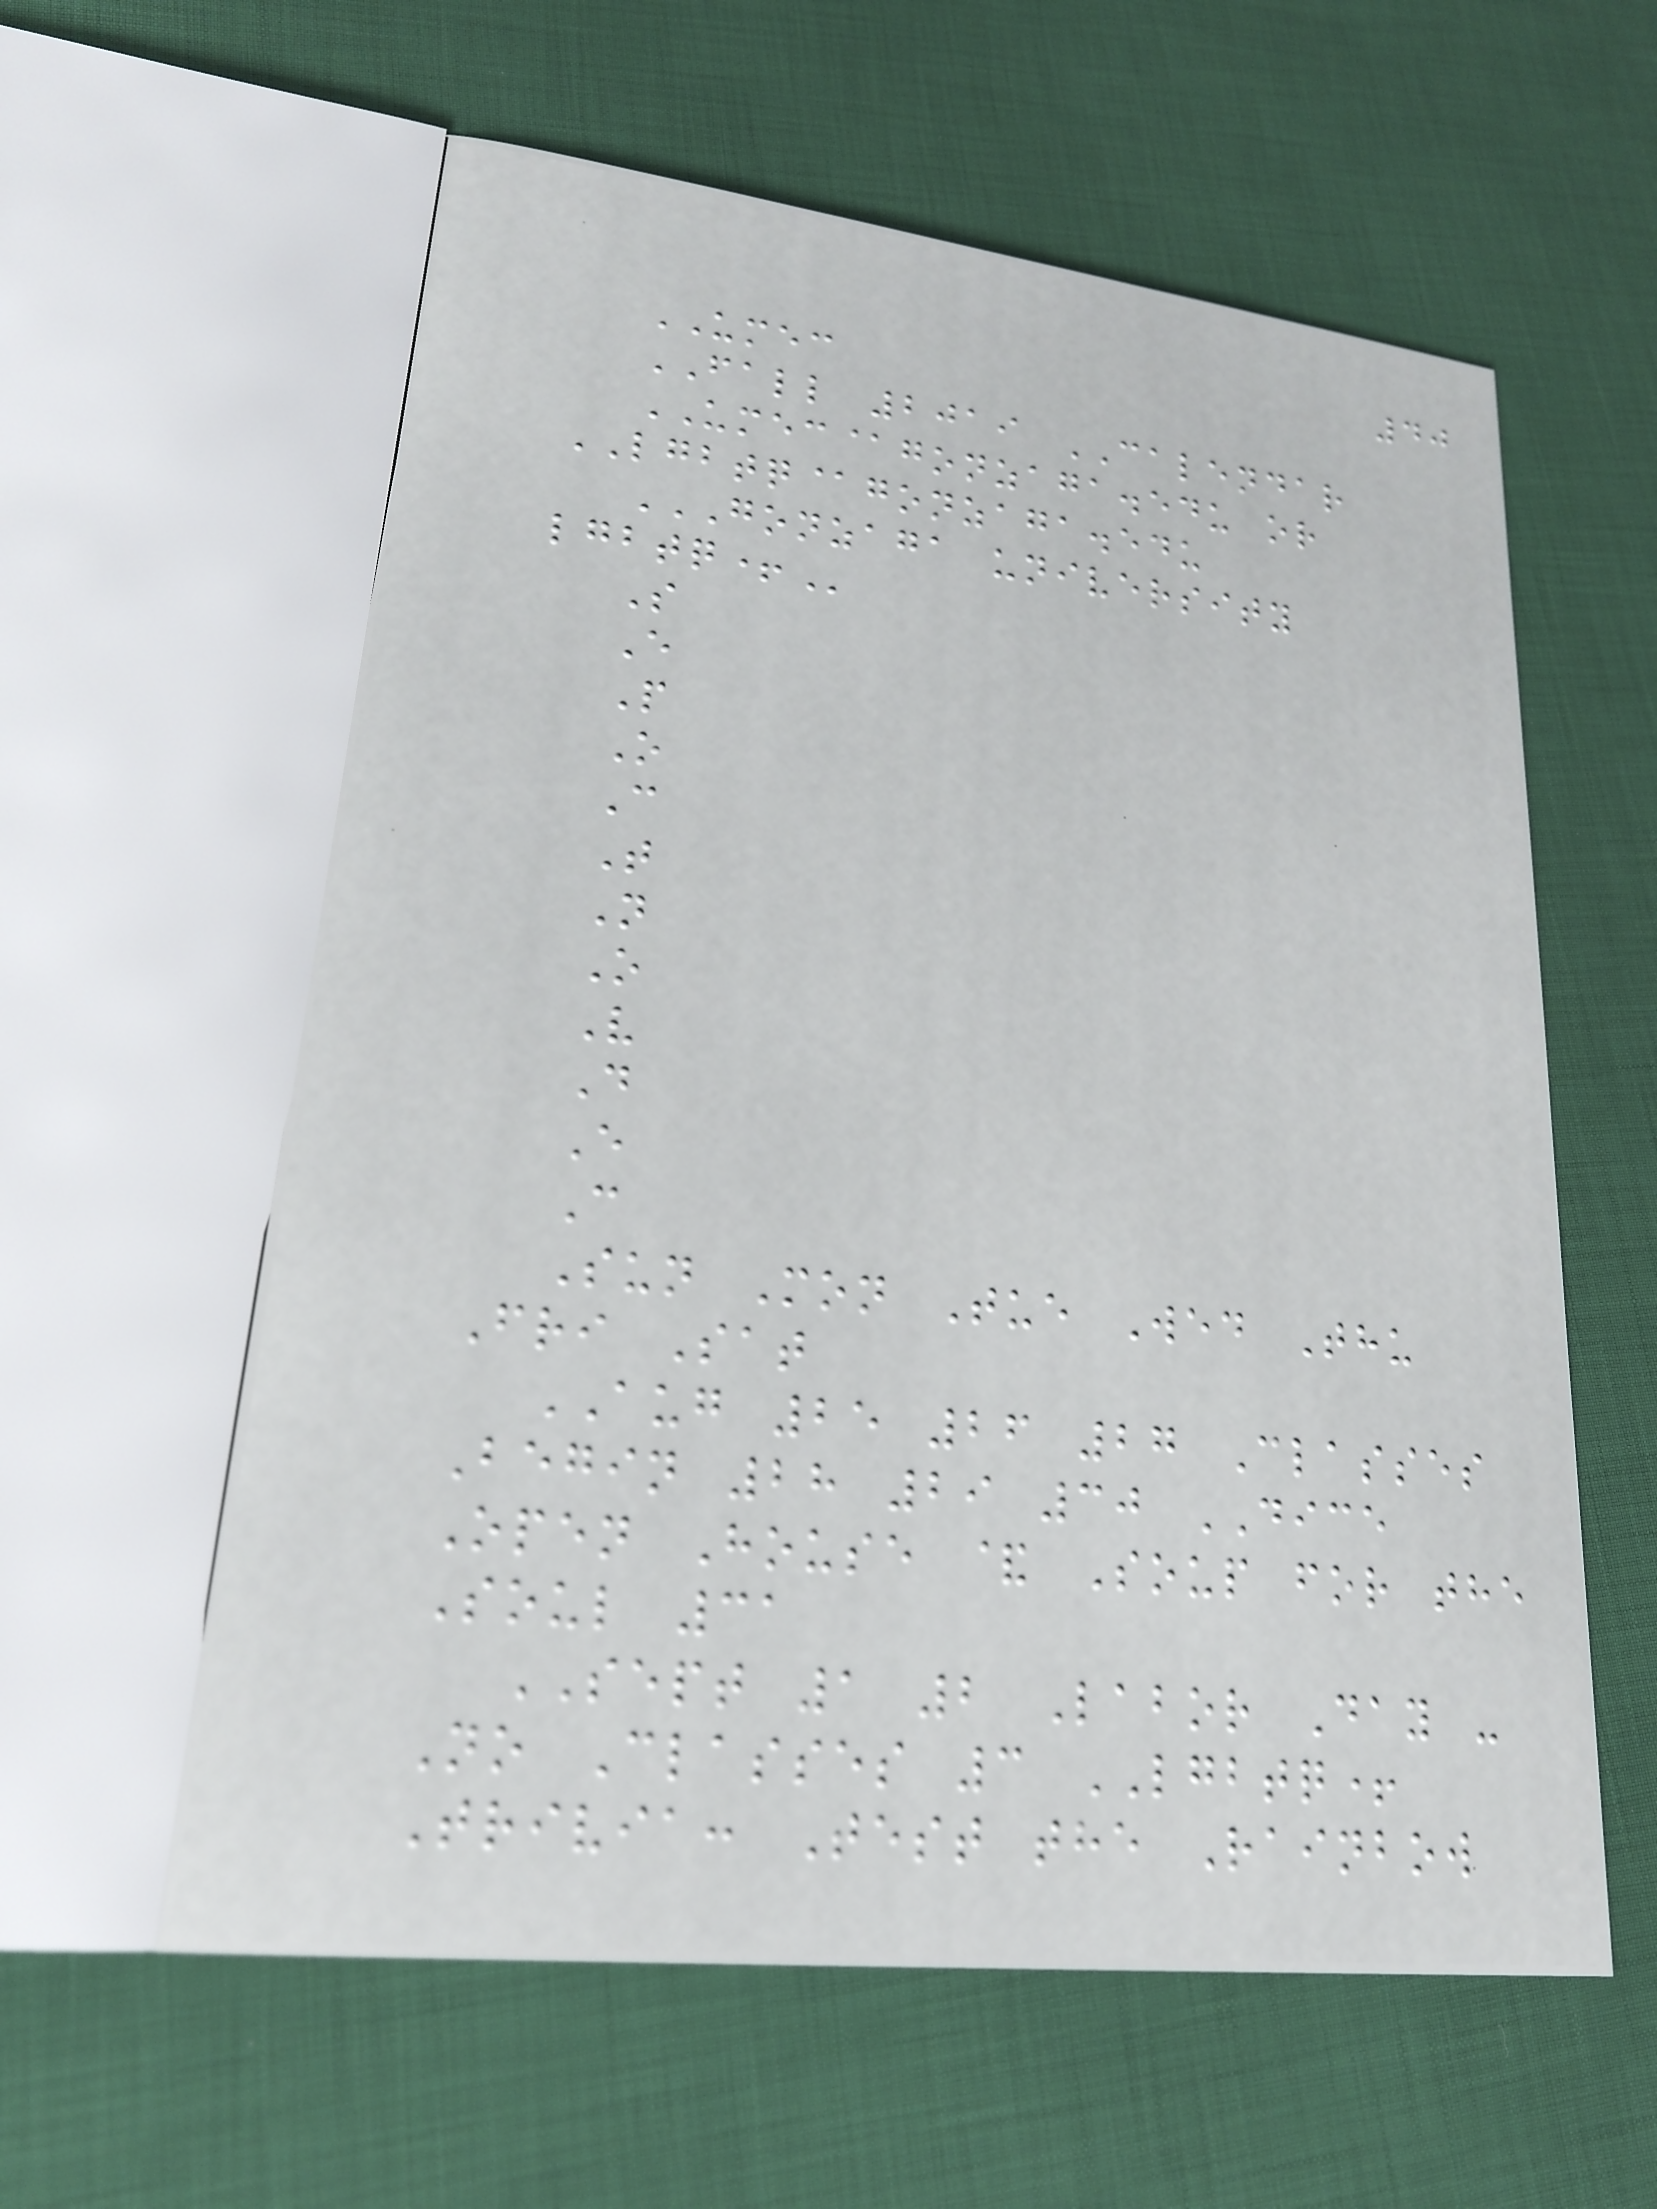40
UMEC
FALL 2019 CALENDAR
UMEC@gonzaga.edu or
LGBTQ@gonzaga.edu
GONZAGA UNIVERSITY
LGBTQ+
S
E
P
O
C
T
N
O
V
D
E
C
Sun Mon Tue Wed Thu
Fri Sat
AUG 25 26 27 Classes
Begin 28 29 30 DICE
Open House & Soup for the
Soul 31
SEPT 1 2 Labor Day -
No Classes 3 LGBTQ+
Trivia: Test the Rainbow
